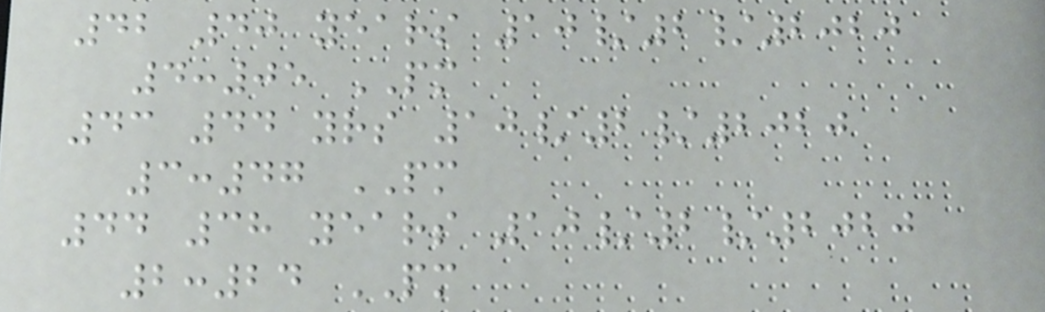42 40 years 10/2/2020
4:05 PM
43 44 yrs 10/2/2020
3:47 PM
44 38 years 10/2/2020
2:24 PM
